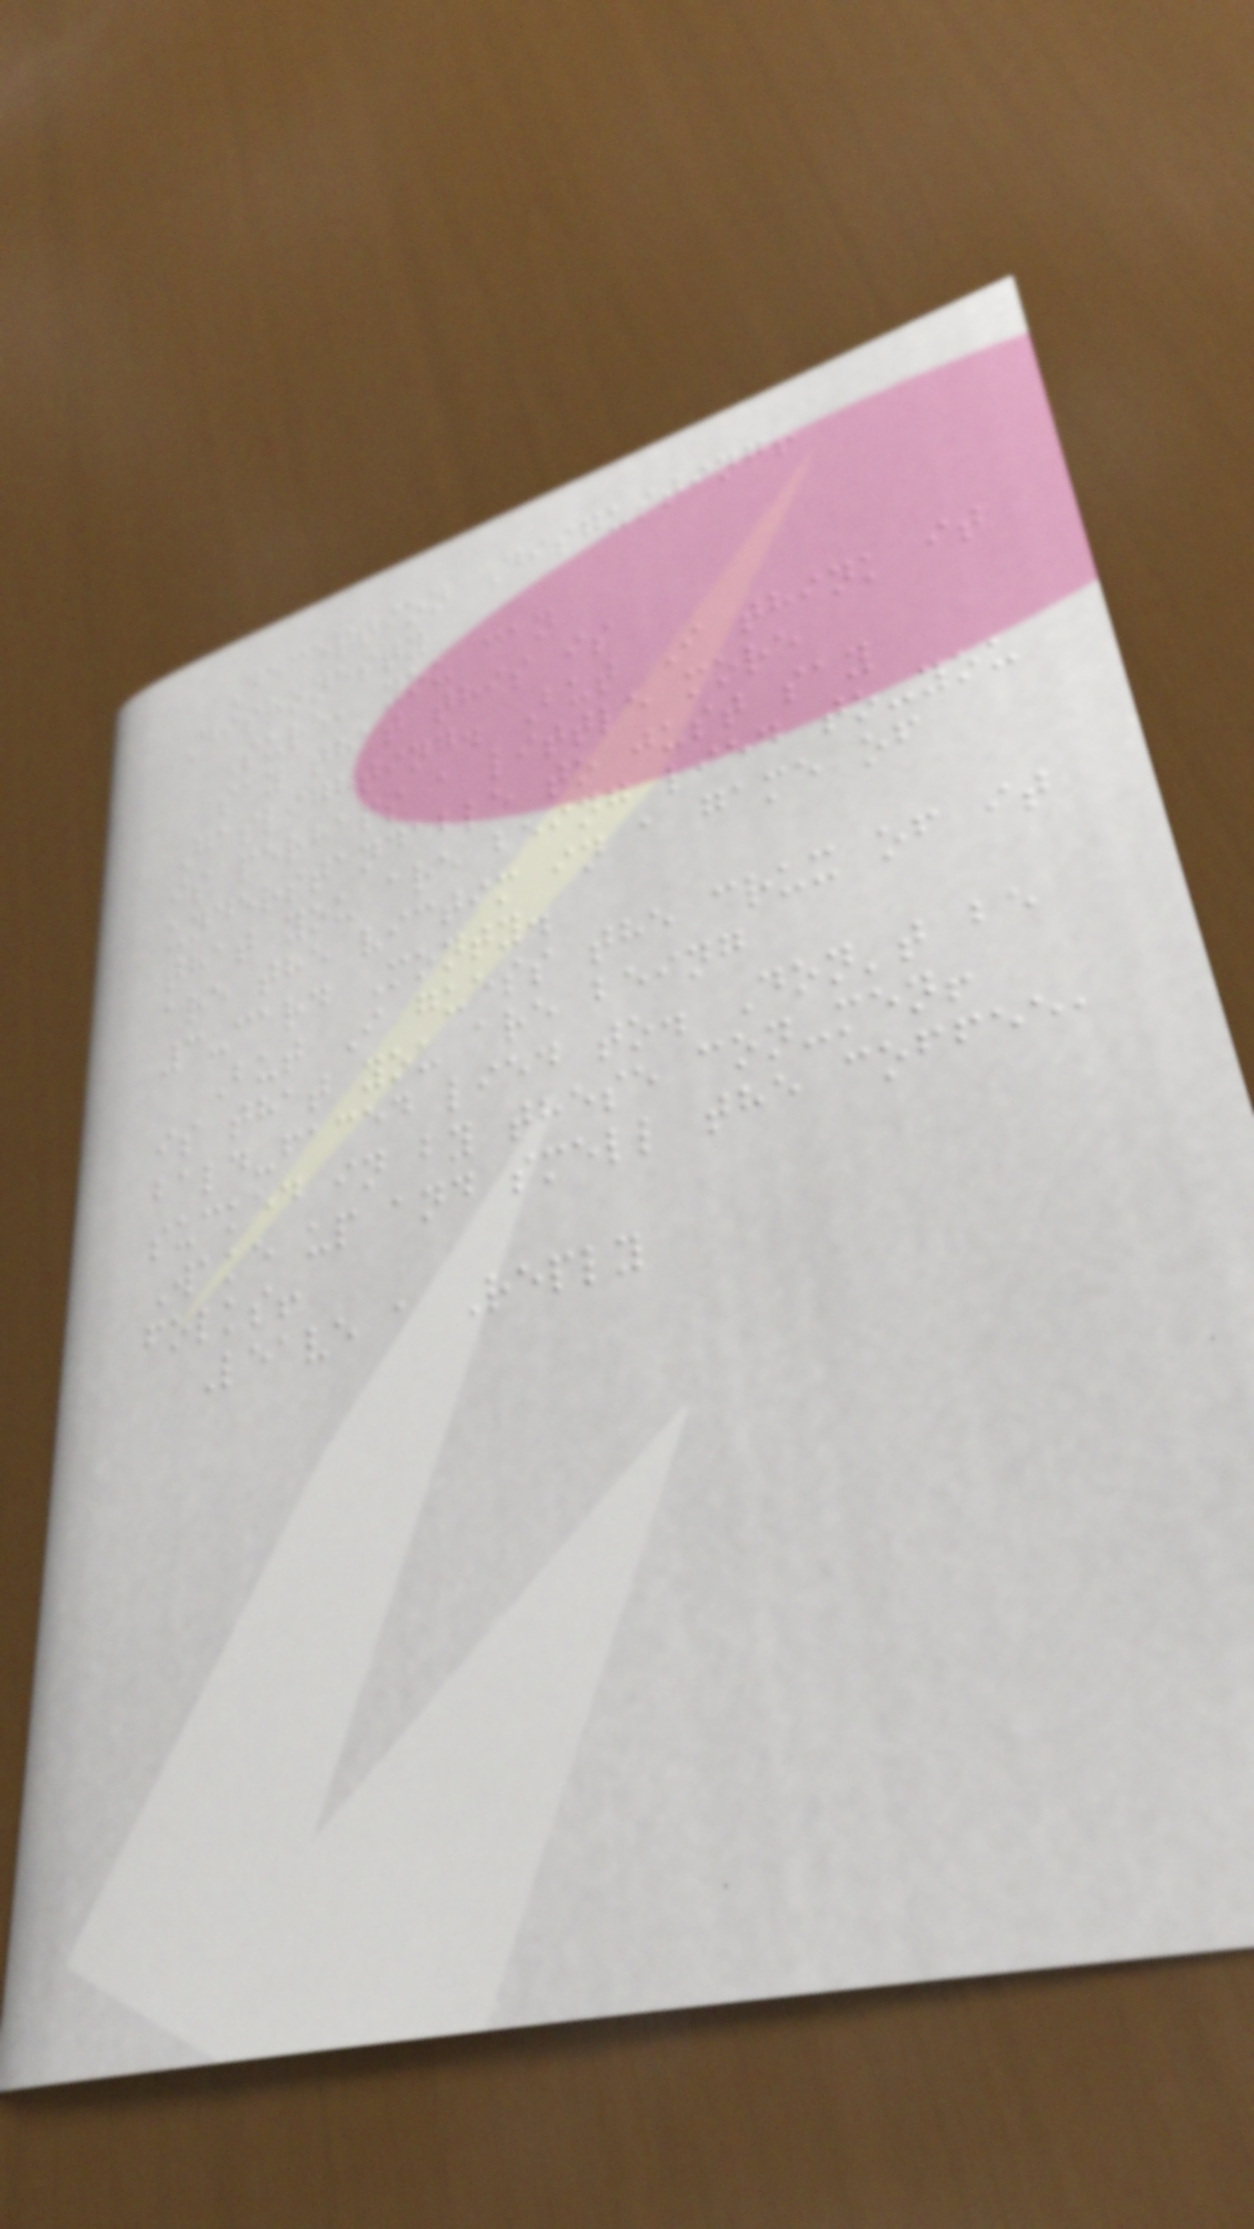Deception Disgusting!
Dishonesty
Sure, you can
say that this is
Gaslighting. But I think it
is perhaps a little more
understandable to just say
that you are being lied to-you
are the victim in a game of
3-card Monty.
But I guess the crux of it
is that you are being
bald-faced lied to. Don't be
sucked in by these con-men!
Wake up and smell the coffee,
folks!
Leave a Reply
